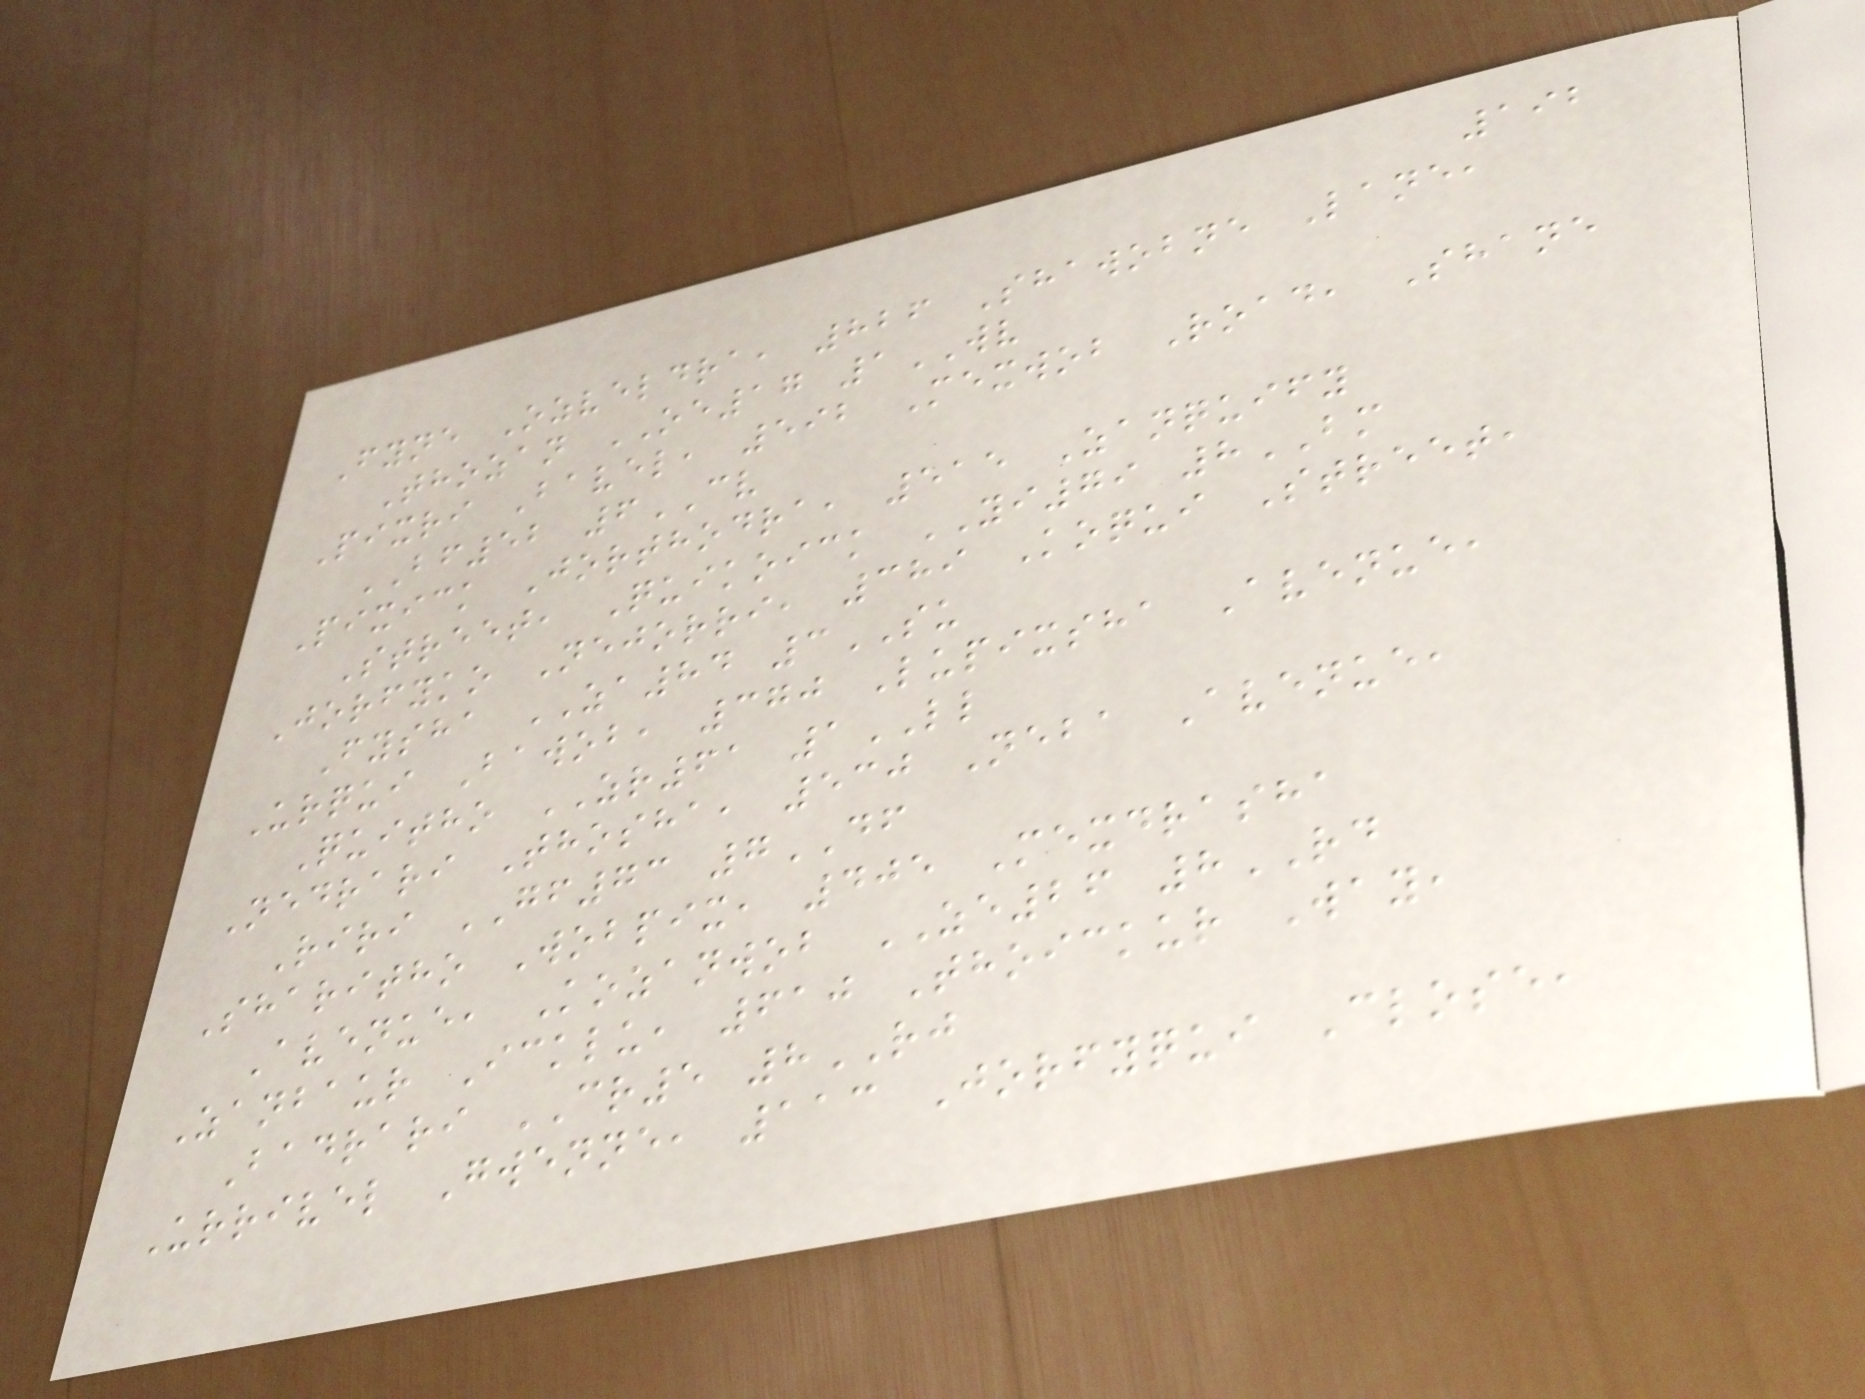192
Fyne Ozveldra, 826 Shawobne Lane,
Thozan OE17 1WV
Pixri Bavel, 592 Mexwob Road, Shane
BF52 6CV
Pixick Jorthodra, 515 Zanquify
Street, Quikoick YI79 8BM
Jorfyko Nejorri, 389 Koqui Street,
Fysha ZA84 3SU
Urqui Bawob, 370 Lupixsha Avenue,
Quitho ZR61 1LL
Nedrari Thosha, 530 Neba Avenue,
Riri GF73 7DF
Sharitho Wobpix, 405 Mexdrasha
Avenue, Kozanwob ZE26 8RD
Zanbaur Icklu, 610 Thoickur Way,
Badrari CR5 8RJ
Urrivel Gwenne, 113 Jorfyqui Close,
